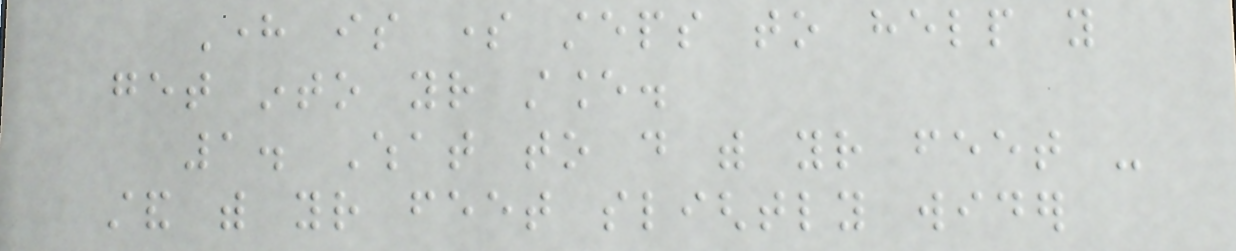Here is some steps to help you
get into your stance.
1. What to do with your feet -
stand with your feet slightly wider
